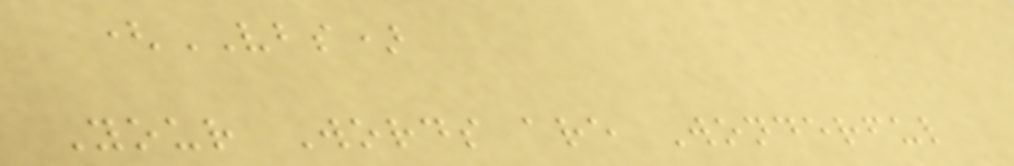(VBS)
Your Words are Wonderful
